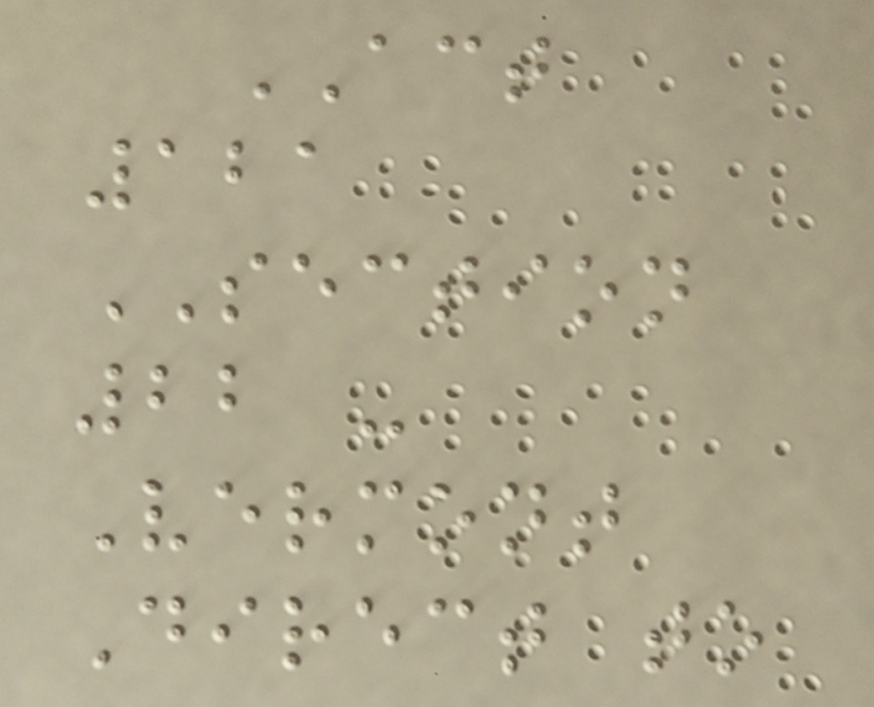ACT
121
SECTION
22 -
Vermont
Direct to
